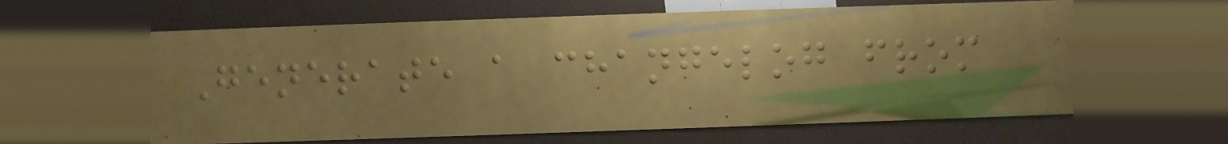Generate a changelog from
